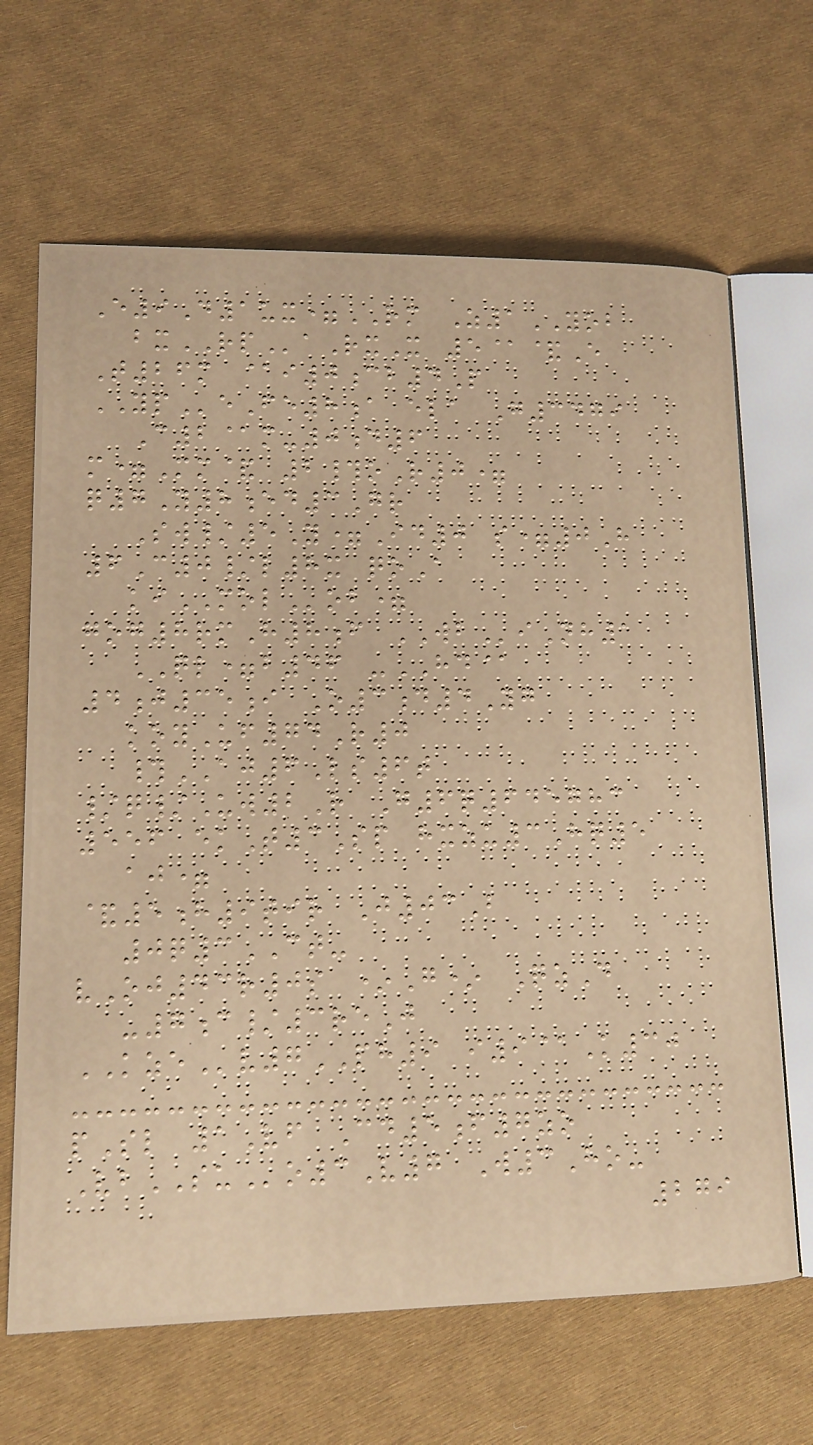E9D1ux=RM Z1YOB
bxRPaRxX 5@&E
T26m @i0cb4P
YPeFe8a ela G3479
C2@m-0d6
m=Mm& 2#oR0=
q7Y8ed3Gr
Sw/5Y=Id0 s=0H
6C0/l8x qoA
kiMOLob=
gog8rmH8f WBiNh1
QL=b46 -HD@
4j35i O3d4Yg
koyUf74R0
#AJ6Ls6t
/q/Uw2R G6q645783
556 ekT3Sp hxzu3Hq5
aj=
&5h9tir J03B
0q3CT-
vOj43r0s *G* QzD
-7c/3reJ
KZEv7PH9 i9@K30
pSl 1Vf Cd5f7zo
VbSUo3V7 W3Ho-
279
